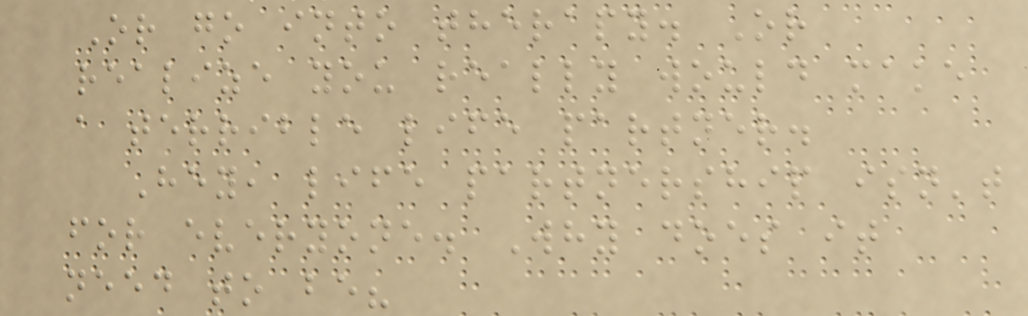Or go into therapy. Or
realize you really would make
a terrible life partner.
Hey, life partnership isn't
for everyone. Why does it
need to be?
